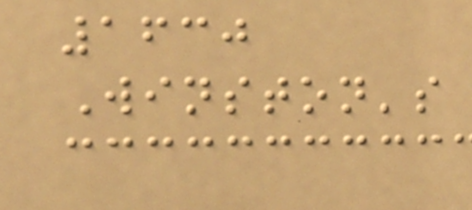1630
Winston's
